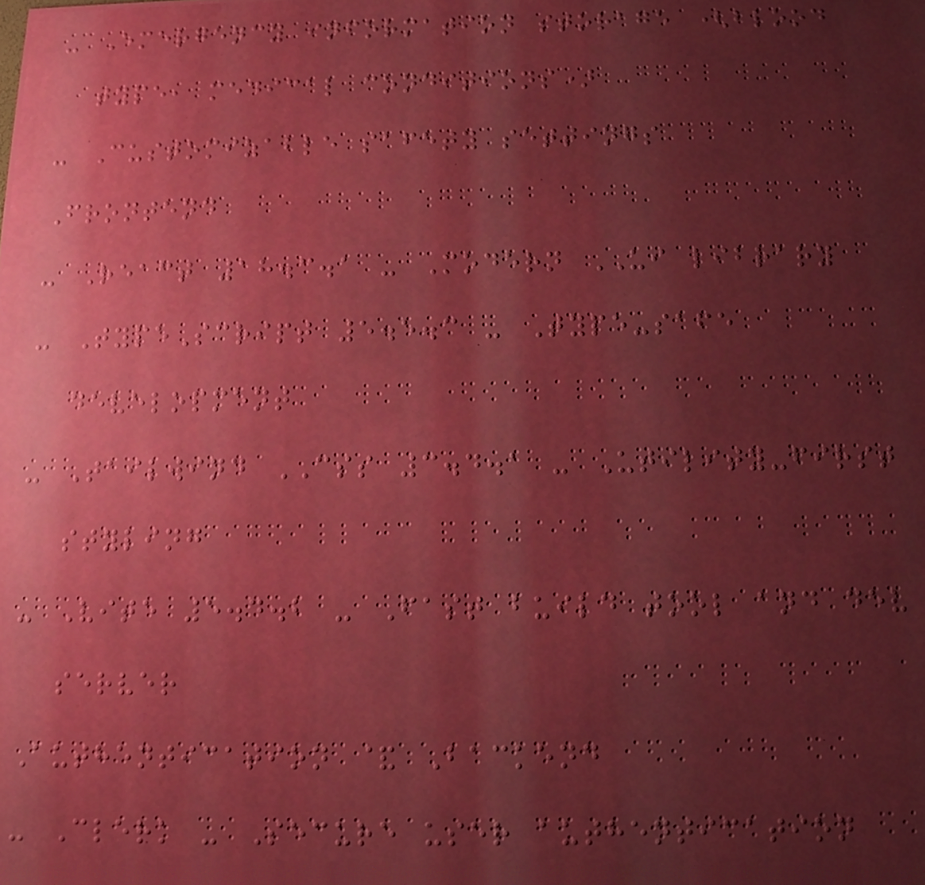- Emergency information storage (blood
type, medical conditions)
- Customizable safety settings
Frontend
- React 18.3.1 - Modern UI library
- TypeScript 5.5.3 - Type-safe
development
- Tailwind CSS 3.4.1 - Utility-first
styling
- Vite 5.4.2 - Fast build tool and dev
server
Authentication & Backend
- Clerk - Secure user authentication
